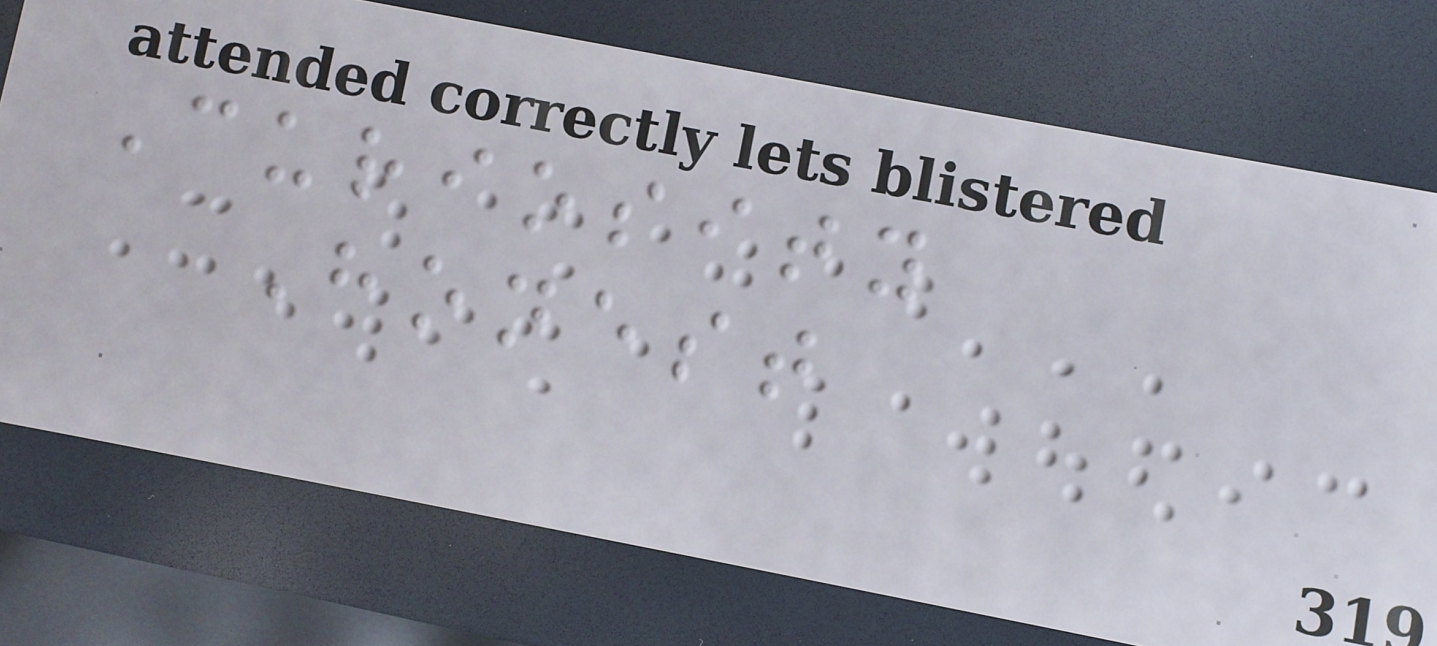Curiosity
Honest
